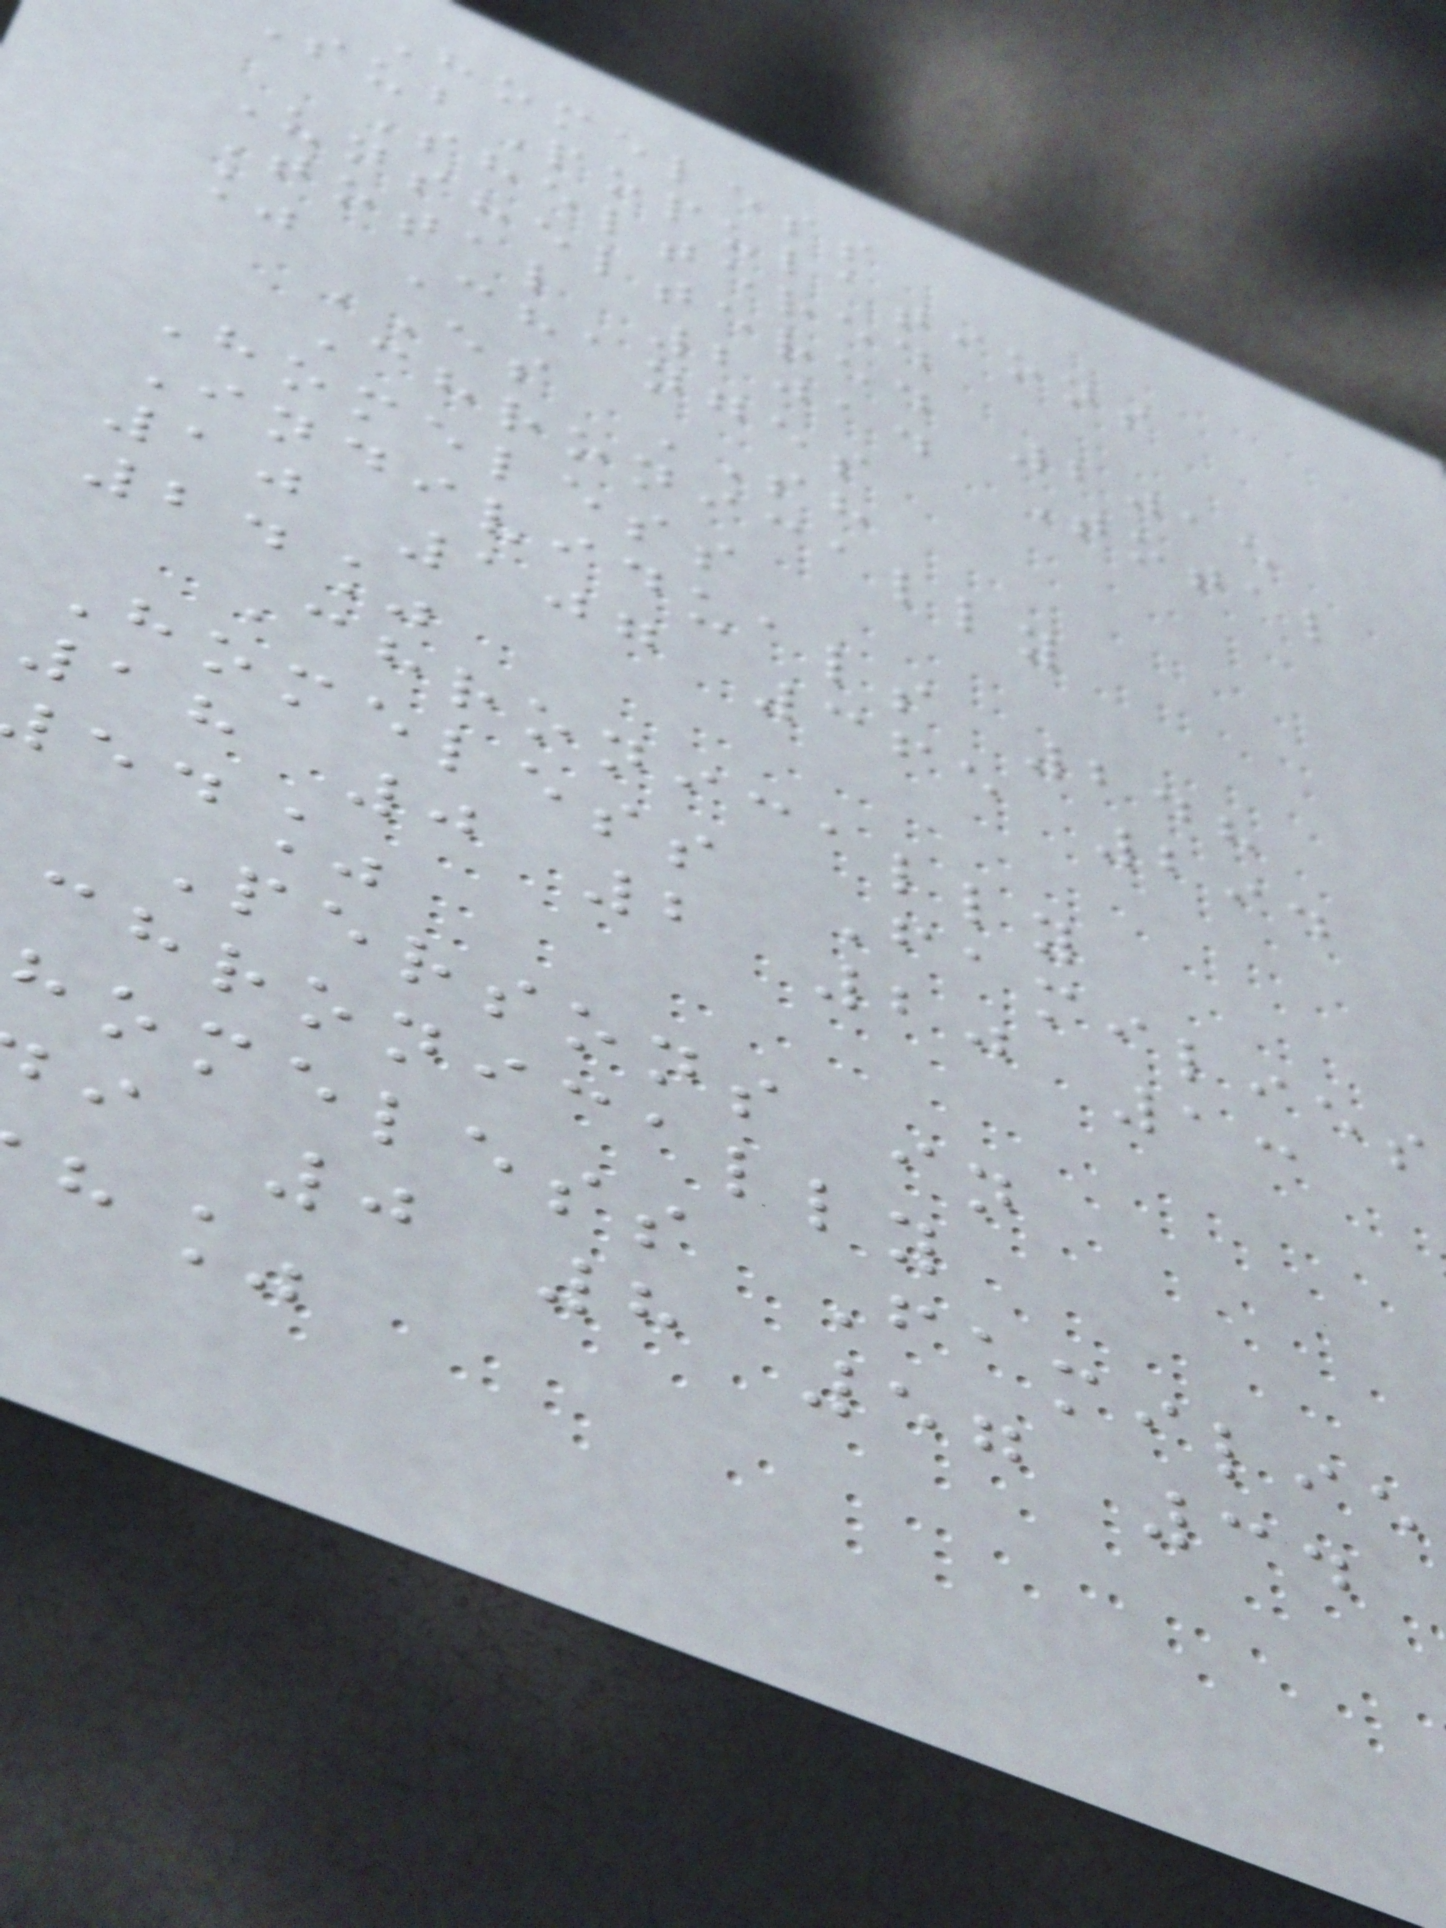Homeless
ubPopulations
Sheltered
Unsheltered 2015
Total 2014 Total
% Changes
ES SH
Chronically
Homeless
Individuals 248
10 107 365 294
24%
Chronically
Homeless Families
18 0 2 20 13
ed%
Persons in
chronically
homeless Familie
i 0 8 57 34
